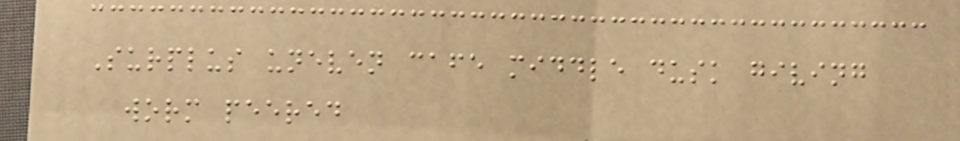Surplus uneven cafe middle dusk giving
worm peered
